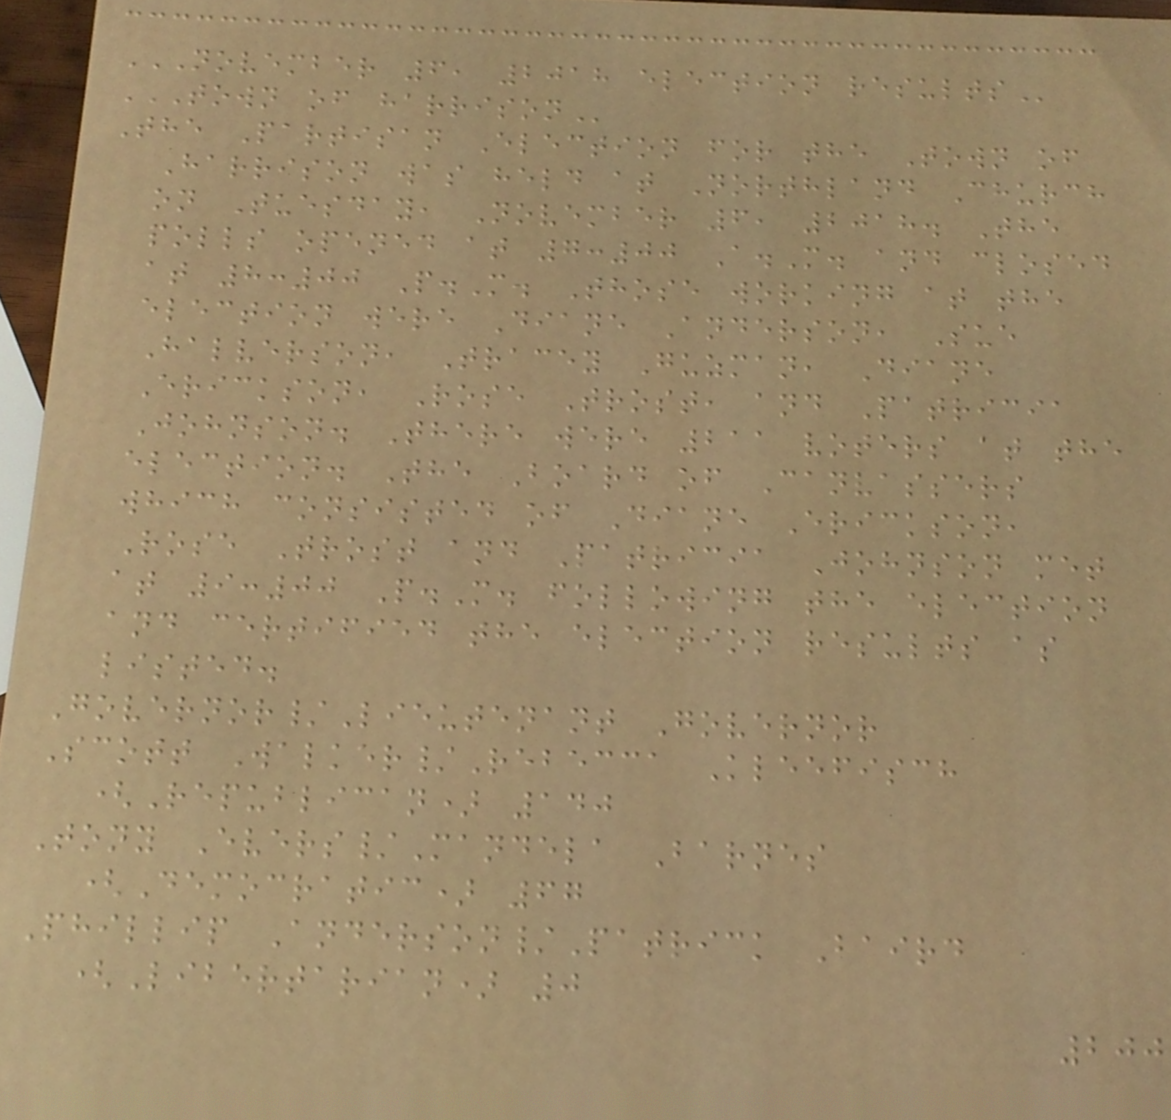NOVEMBER 6, 2018 ELECTION RESULTS
TOWN OF HARRISON
The Partisan Election for the Town of
Harrison was held at Northland Church
on Tuesday, November 6, 2018. The
polls opened at 7:00 A.M. and closed
at 8:00 P.M. Those working at the
election were Diane Anderson, Sue
Halverson, Tracey Guzman, Diane
Erickson, Rose Trost, and Patricia
Johnson. There were 211 voters at the
election. The Board of Canvassers
which consisted of Diane Erickson,
Rose Trost and Patricia Johnson met
at 9:00 P.M. following the election
and certified the election results as
listed.
Governor/Lieutenant Governor
Scott Walker/Rebecca Kleefisch
(Republican) 140
Tony Evers/Mandela Barnes
(Democratic) 67
Phillip Anderson/Patrick Baird
(Libertarian) 0
200
